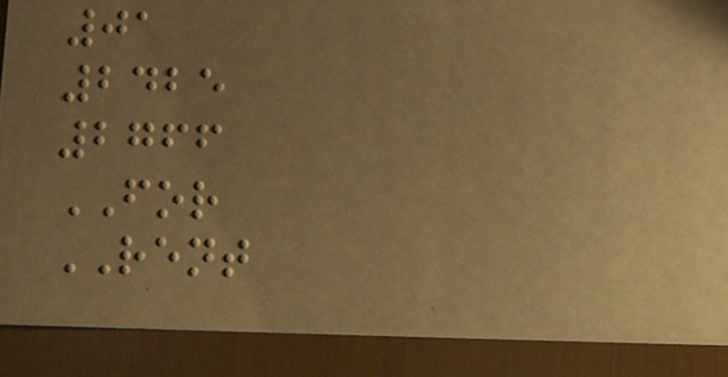01
2425
2766
FOR
RENT
